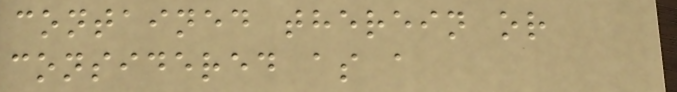contained therein or
considered as a
